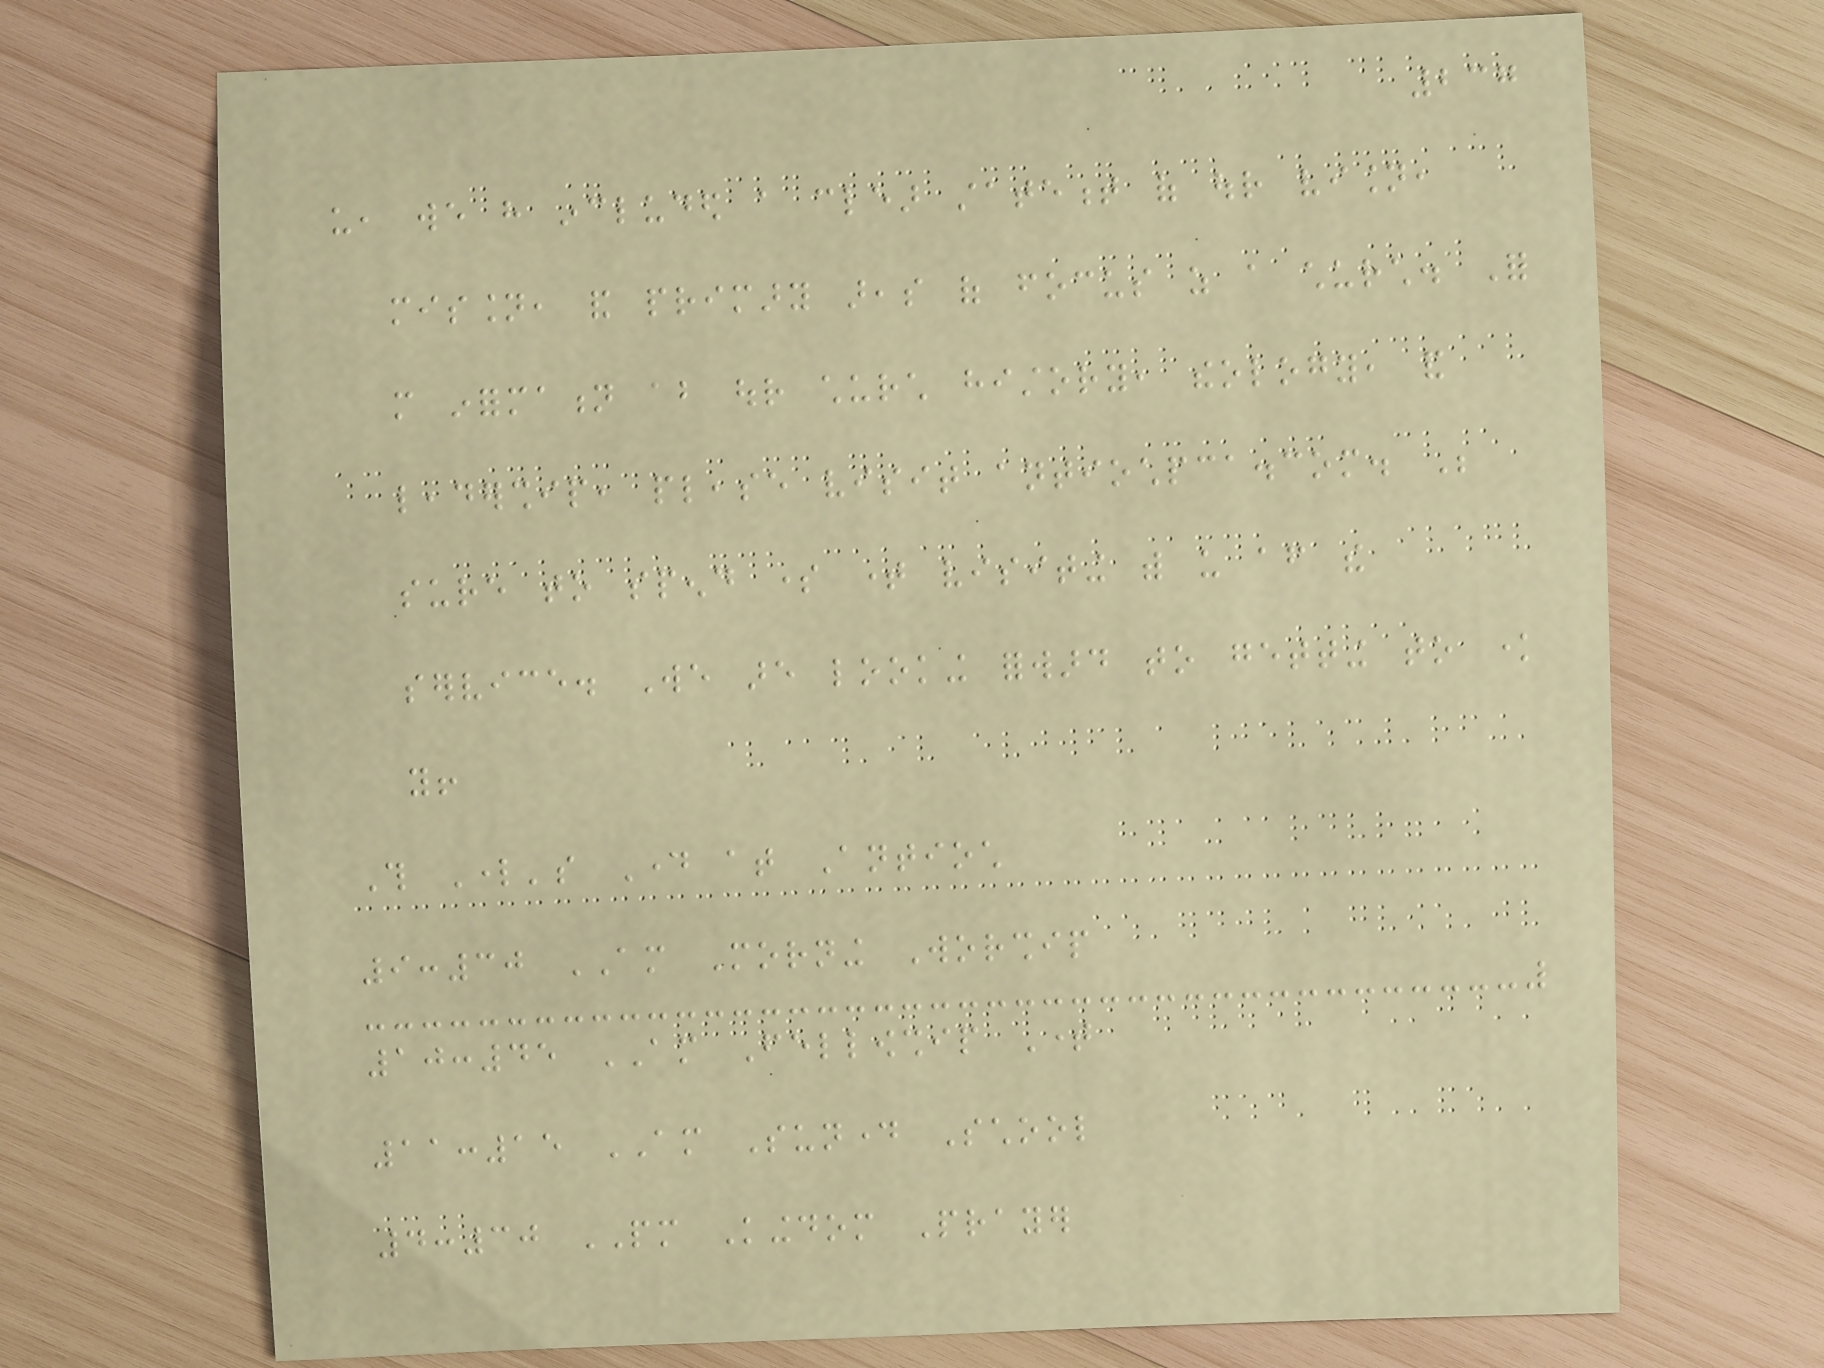237
us, we have included a clear statement of our vision,
mission, and primary areas of focus as a church. For
more information about our church history, theology, and
leadership, please visit antiochpca.com. Be
sure to spend some time visiting with us after the
service. We are looking forward to getting to know
you!
This Lord's Day at Antioch
9:30 AM Morning Worship
10:45 AM Fellowship Time
11:15 AM Sunday School
4:30 PM Kingdom Prayer
